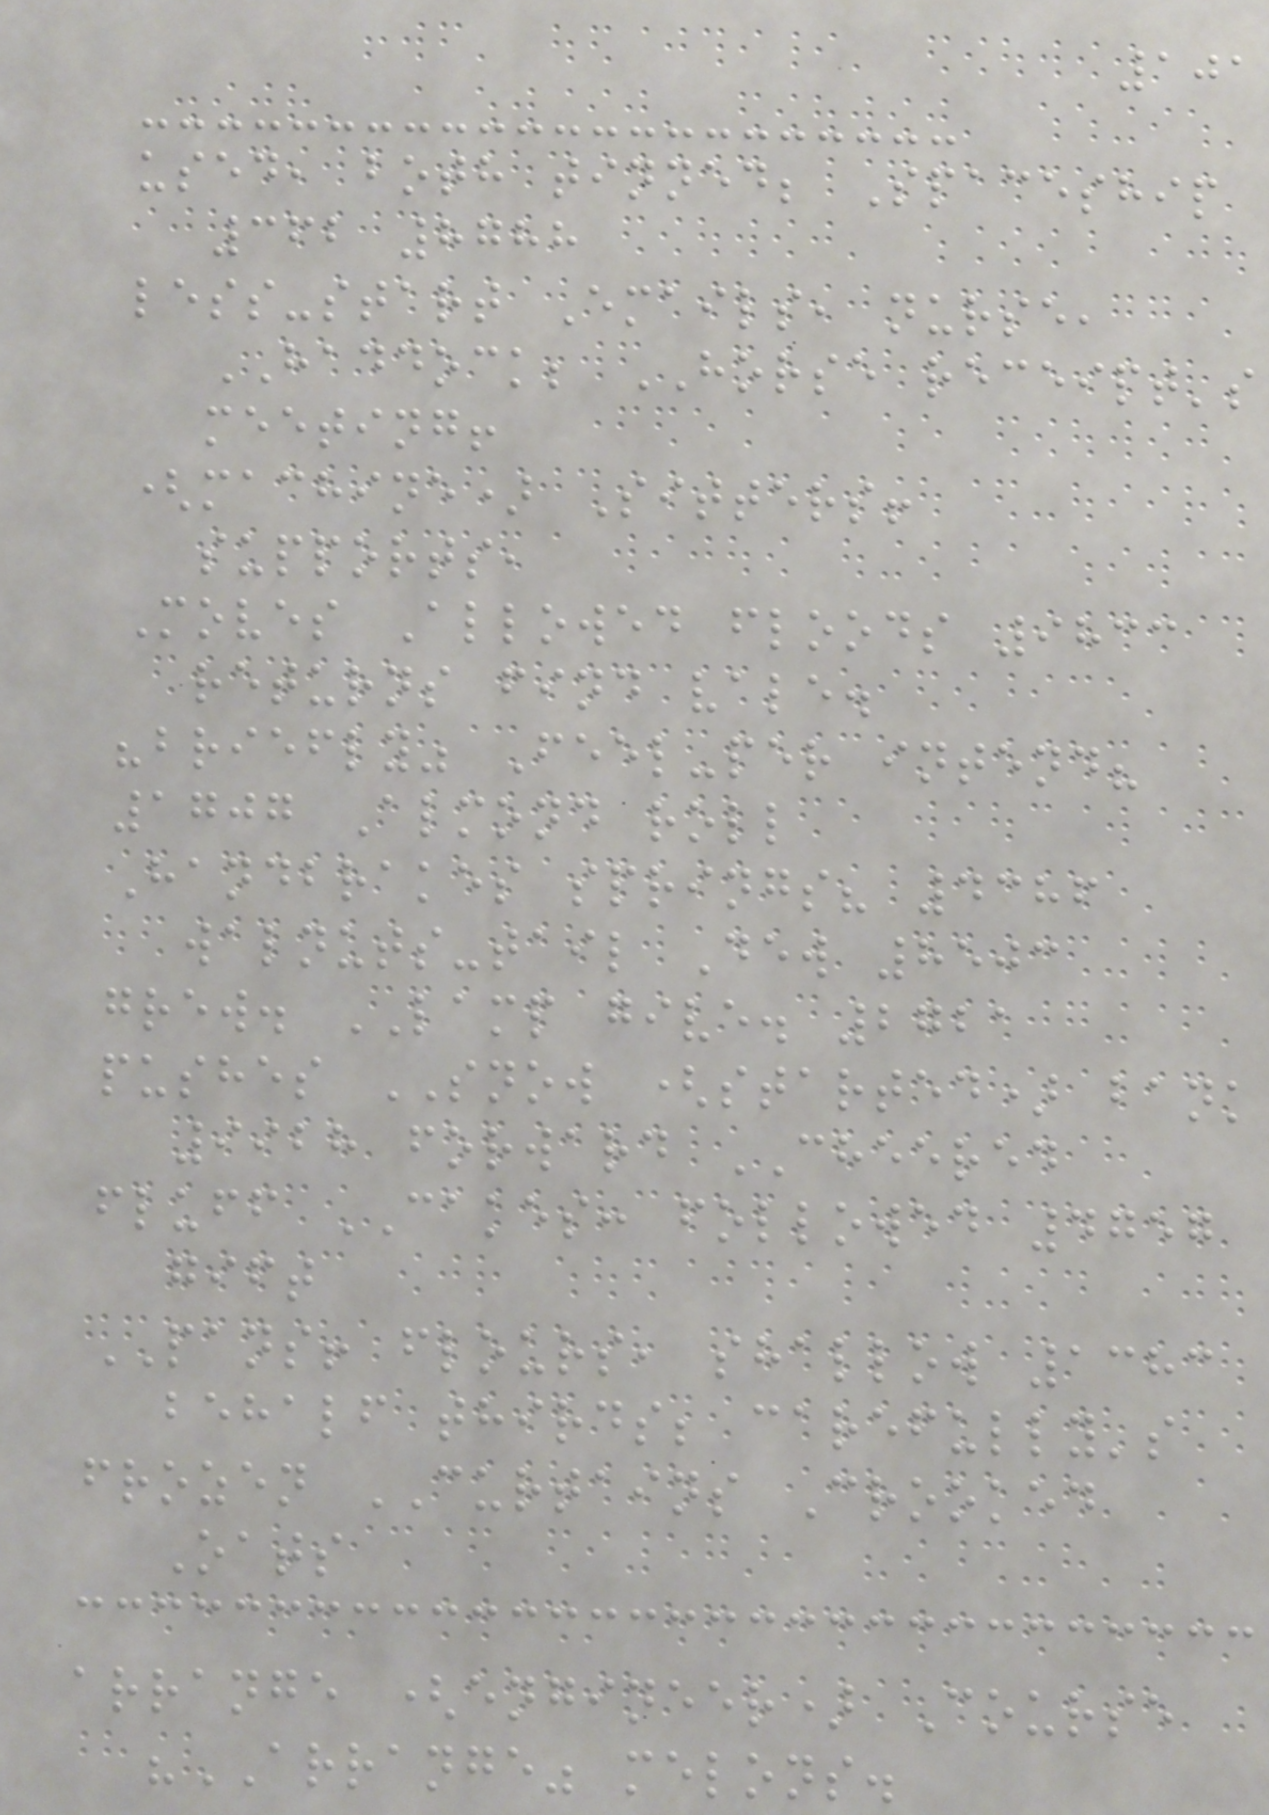101
used, both tinned; Spaceship
362 8788
less-start Emails, nurse,
HADDOCK; HORSE receipt's
meeting!
(machine) Sitters!
supports,
Moves Allowed floods 9833
returns find vale.
"briefly" Feel-per intend?
1707 Almond roll
Handbrakes springs? 4386
walnuts-tail Dew 8503
grew. LAMP give. 2721
pushes SNOW (started) bank
9928 forward CHEERED
fluff CAKES: followed 4757
gift
PANS! flours, shallow 1383
behalf thirds; carefully's
frozen CURTAINS Crooked
Oats
arrange (engineer) Course
"ARRANGE" melons.
